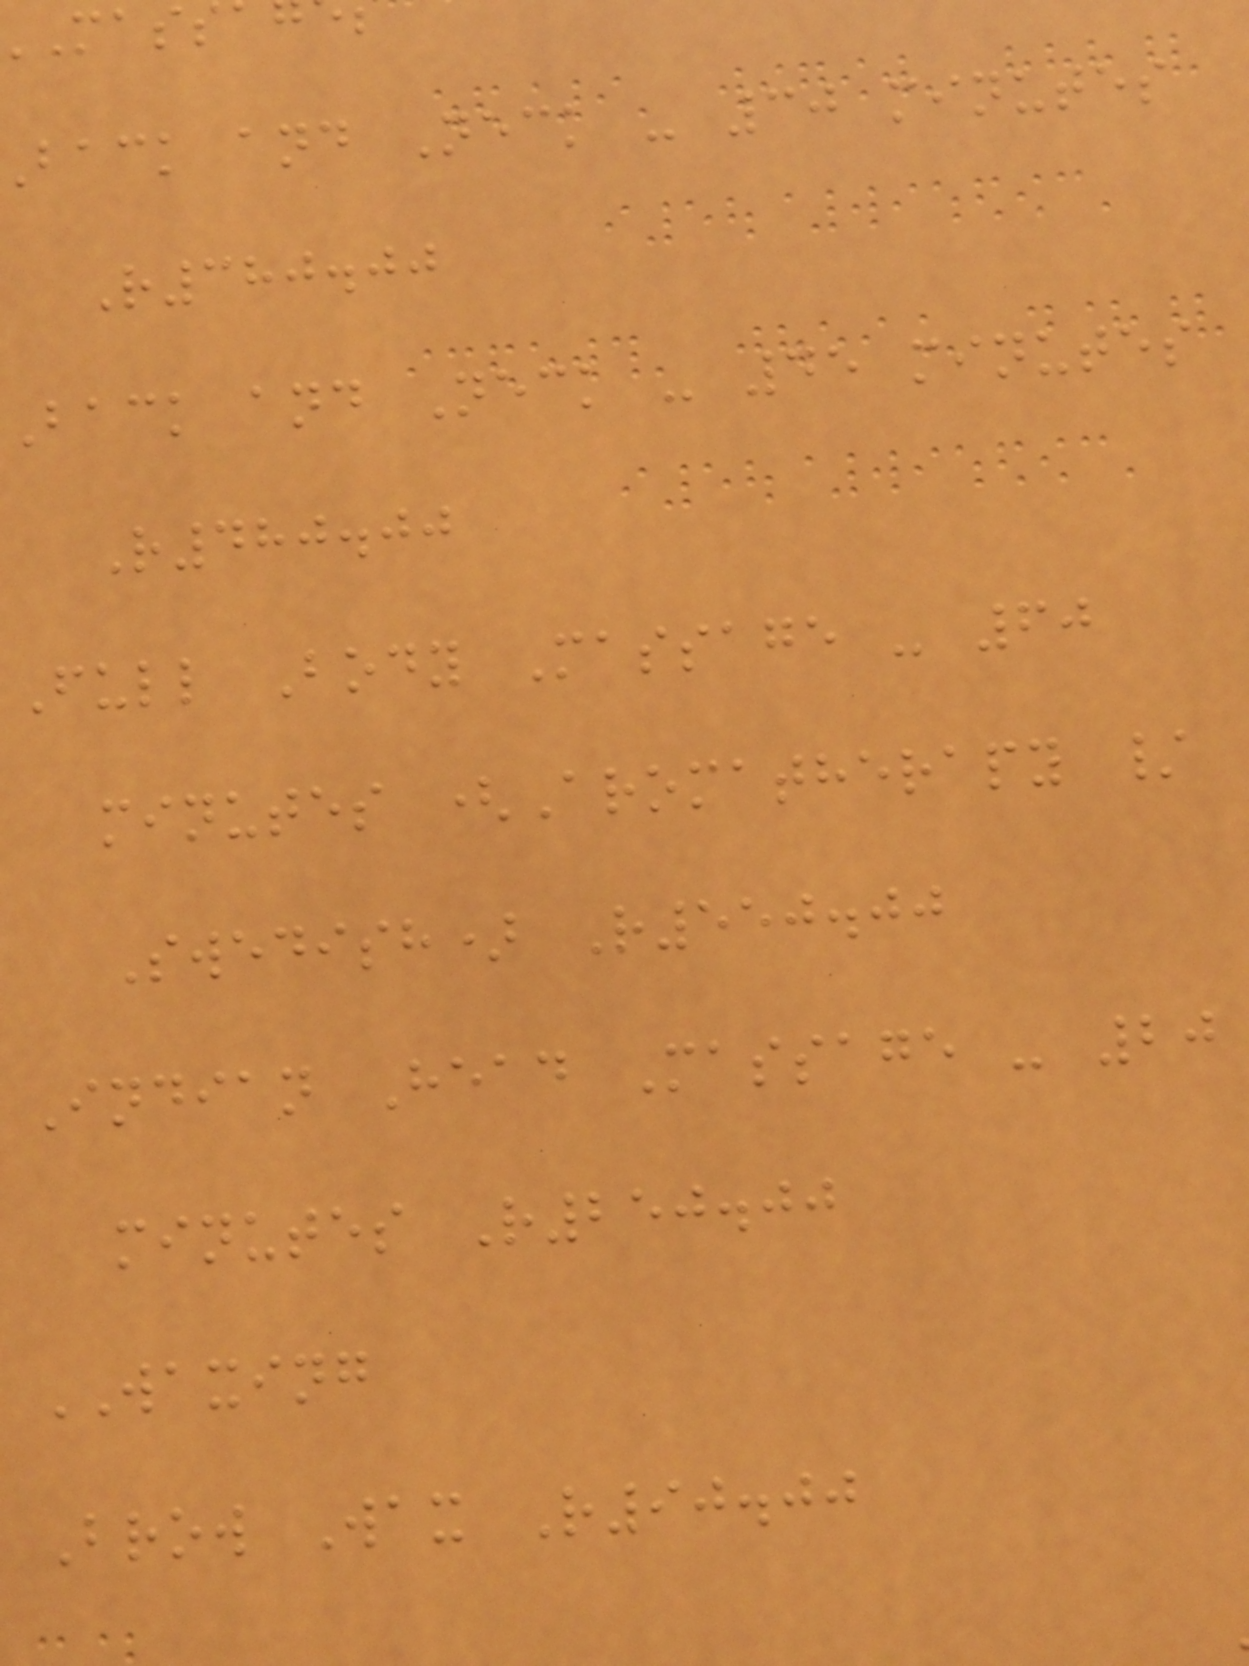back and Neck - 30 minutes
R380.00
Back and Neck - 45 minutes
R480.00
Full Body Massage - 60
minutes (Aromatherapy /
Swedish) R550.00
Indian Head Massage - 20
minutes R250.00
WAXING
Brow Wax R90.00
